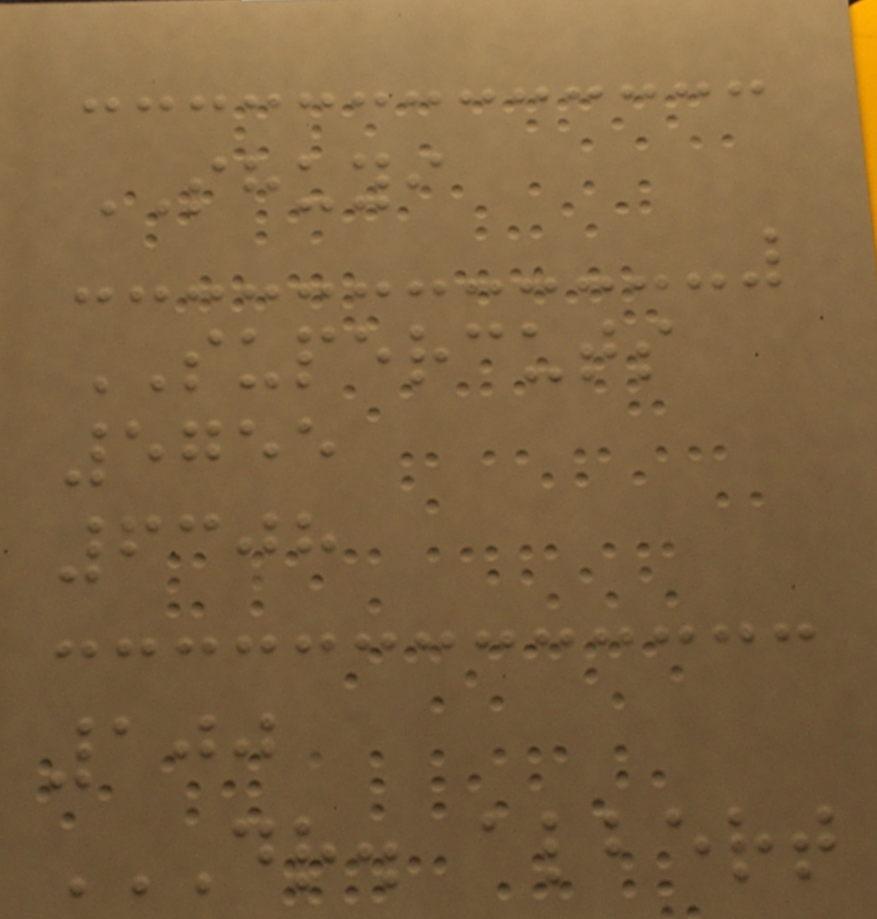SHUYI
SUPERCUTS
5755
6308
100
DR. ALBERT
